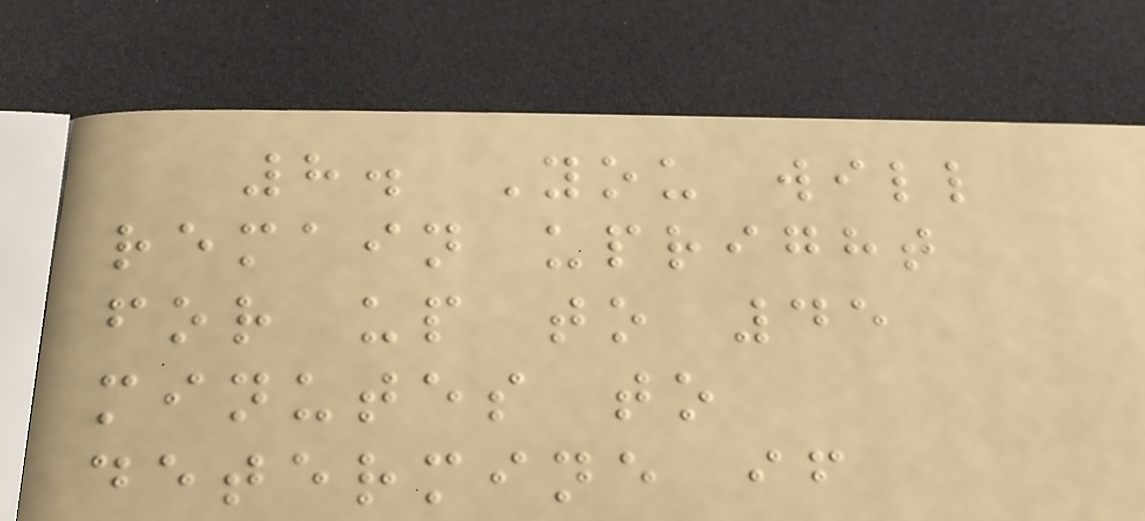8. You will
remain upright
for up to 45
minutes to
determine if
